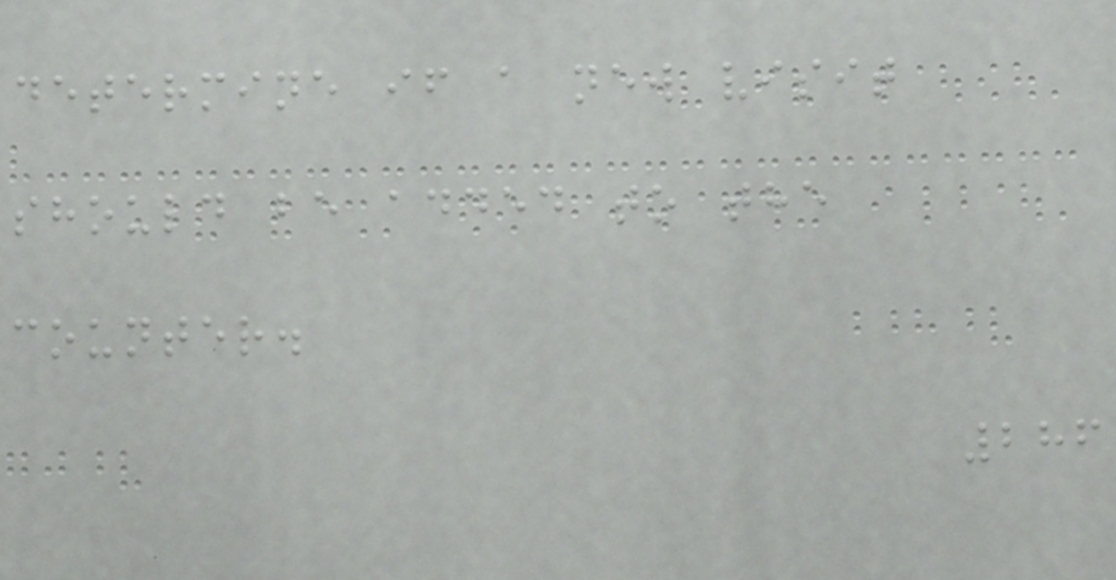determine if a new visit
should be added to the
counter.
286
